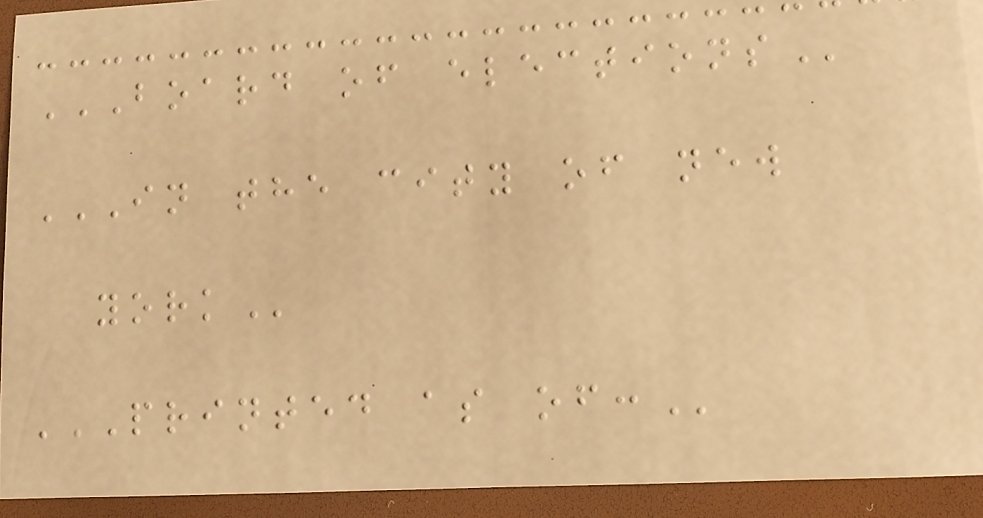BOARD OF ELECTIONS
IN THE CITY OF NEW
YORK
PRINTED AS OF:
